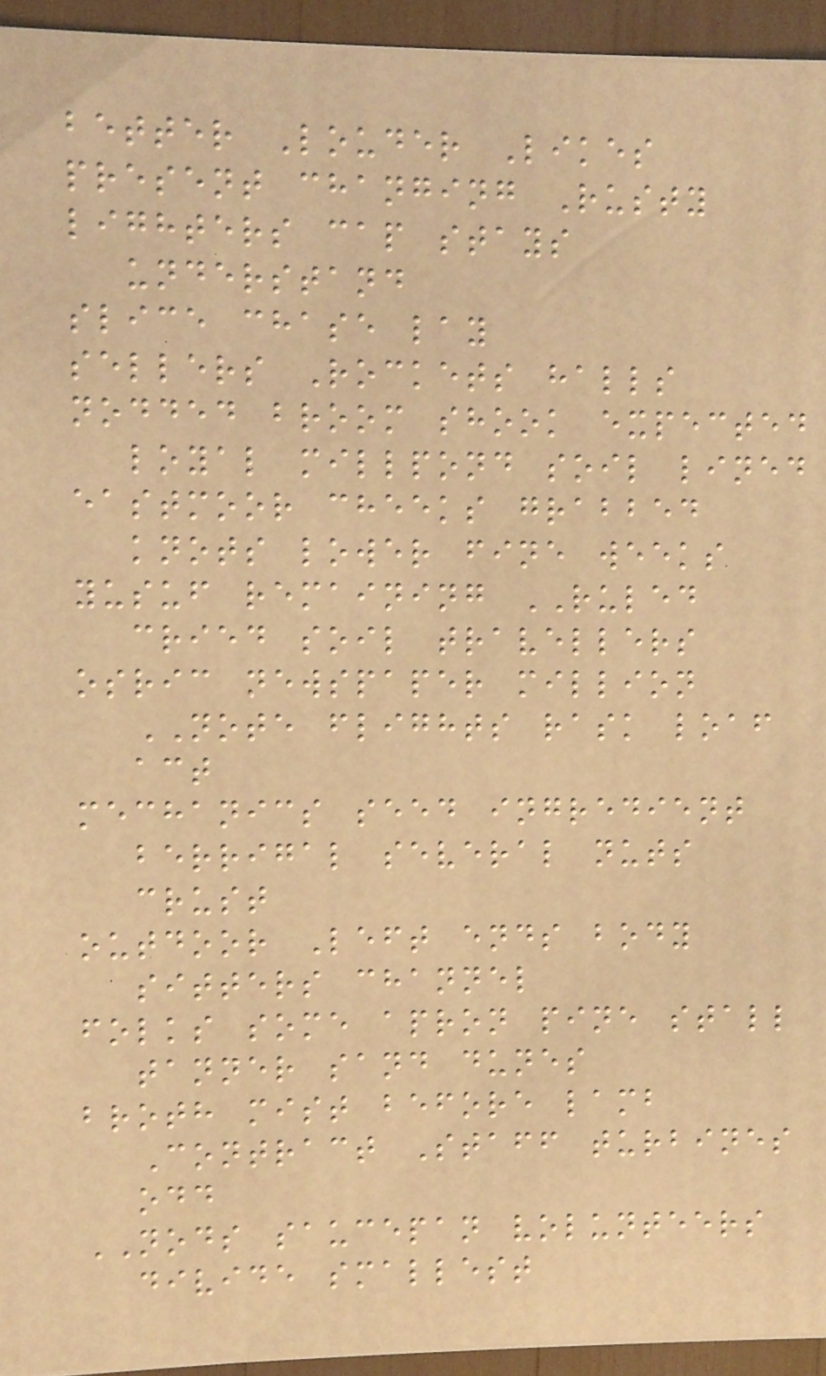better Louder Likes
present changing Rusty
lighters cap stays
understand
slice chase lay
sellers Rockets halls
nodded broom shook expected
loyal millpond soil lined
eastmoor cheeks grabbed
knots lower fine weeks
yusuf remaining RULED
cried soil travellers
osric newspaper million
NOTE flights rask loaf
act
mechanics seed ingredient
berrigal several nuts
crust
outdoor Left ends body
sitters channel
folks some apron pine stall
tanner sand dunes
broth mist before lamb
Contract Staff turbines
odd
NODS saucepan volunteers
divide smallest
